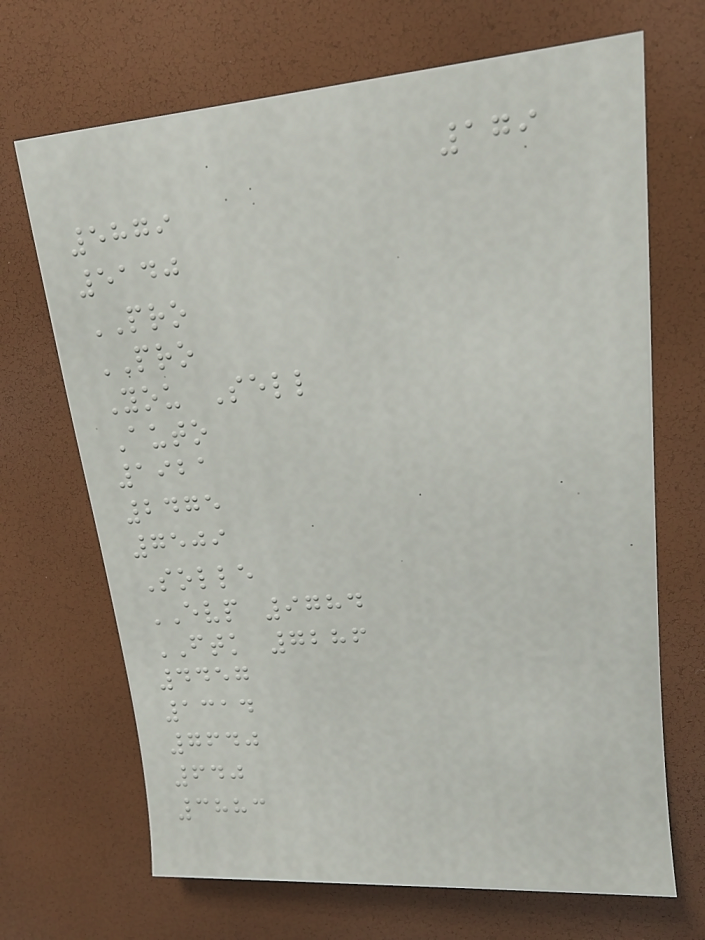179
5879
5140
PRO
PRO
You Sell
Auto
1921
2475
7509
Solle
EVP 9784
FTK 7286
4457
1314
7640
640
3883
